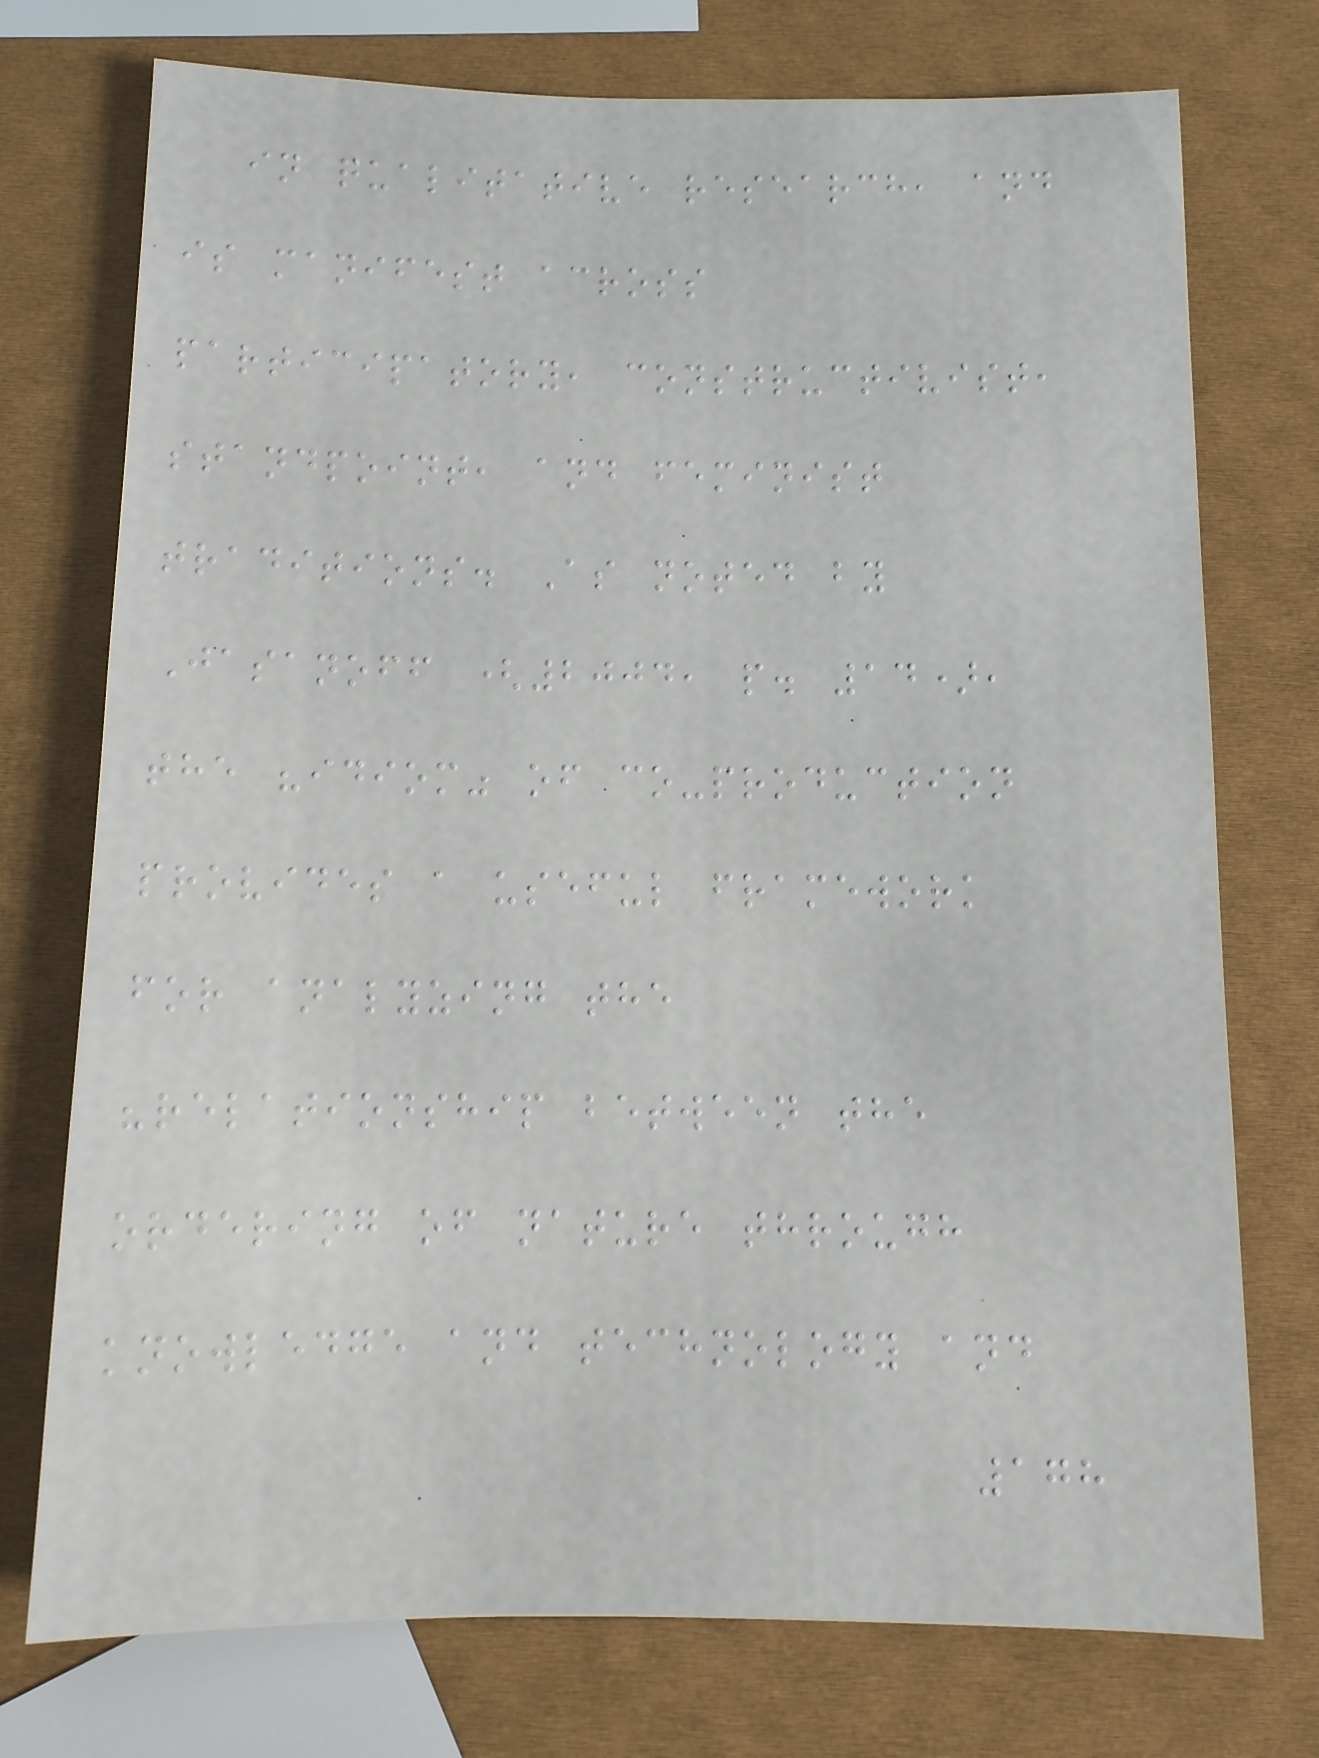in qualitative research, and
is manifest across
participatory, constructivist,
standpoint, and feminist
traditions. As noted by
Jasanoff (2004, p. 14),
the "idiom" of co-production
provides a useful framework
for analyzing the
"relationship between the
ordering of nature through
knowledge and technology and
178
